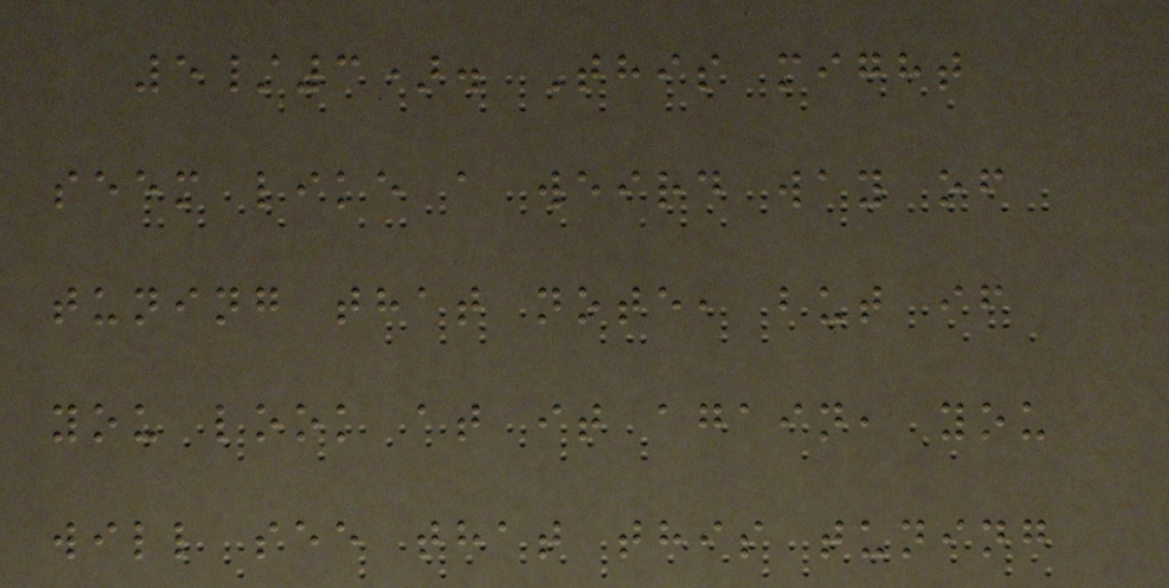5/3). This might
seem like a weird way of
tuning that note, but if
you look at it again, you
will see that this tuning
